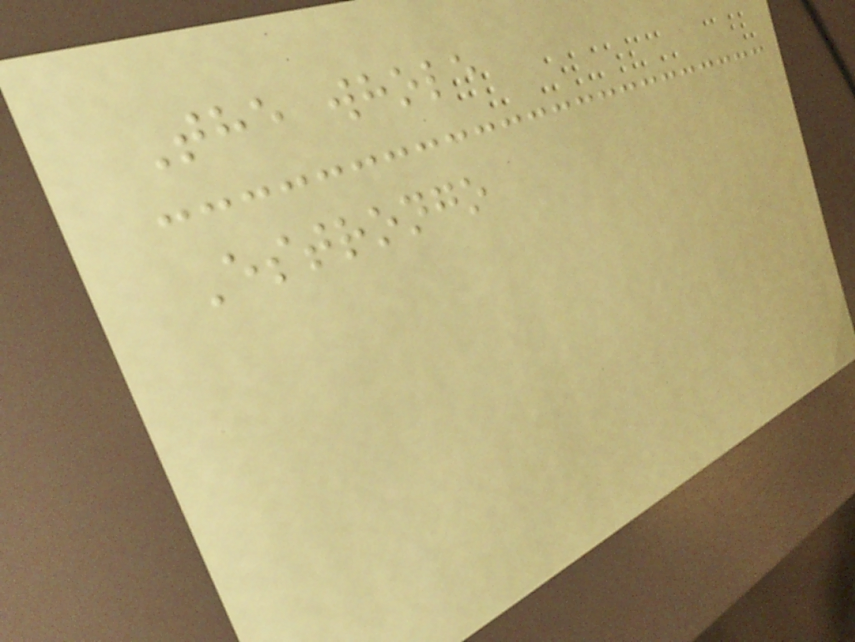The whole
Estrongo
